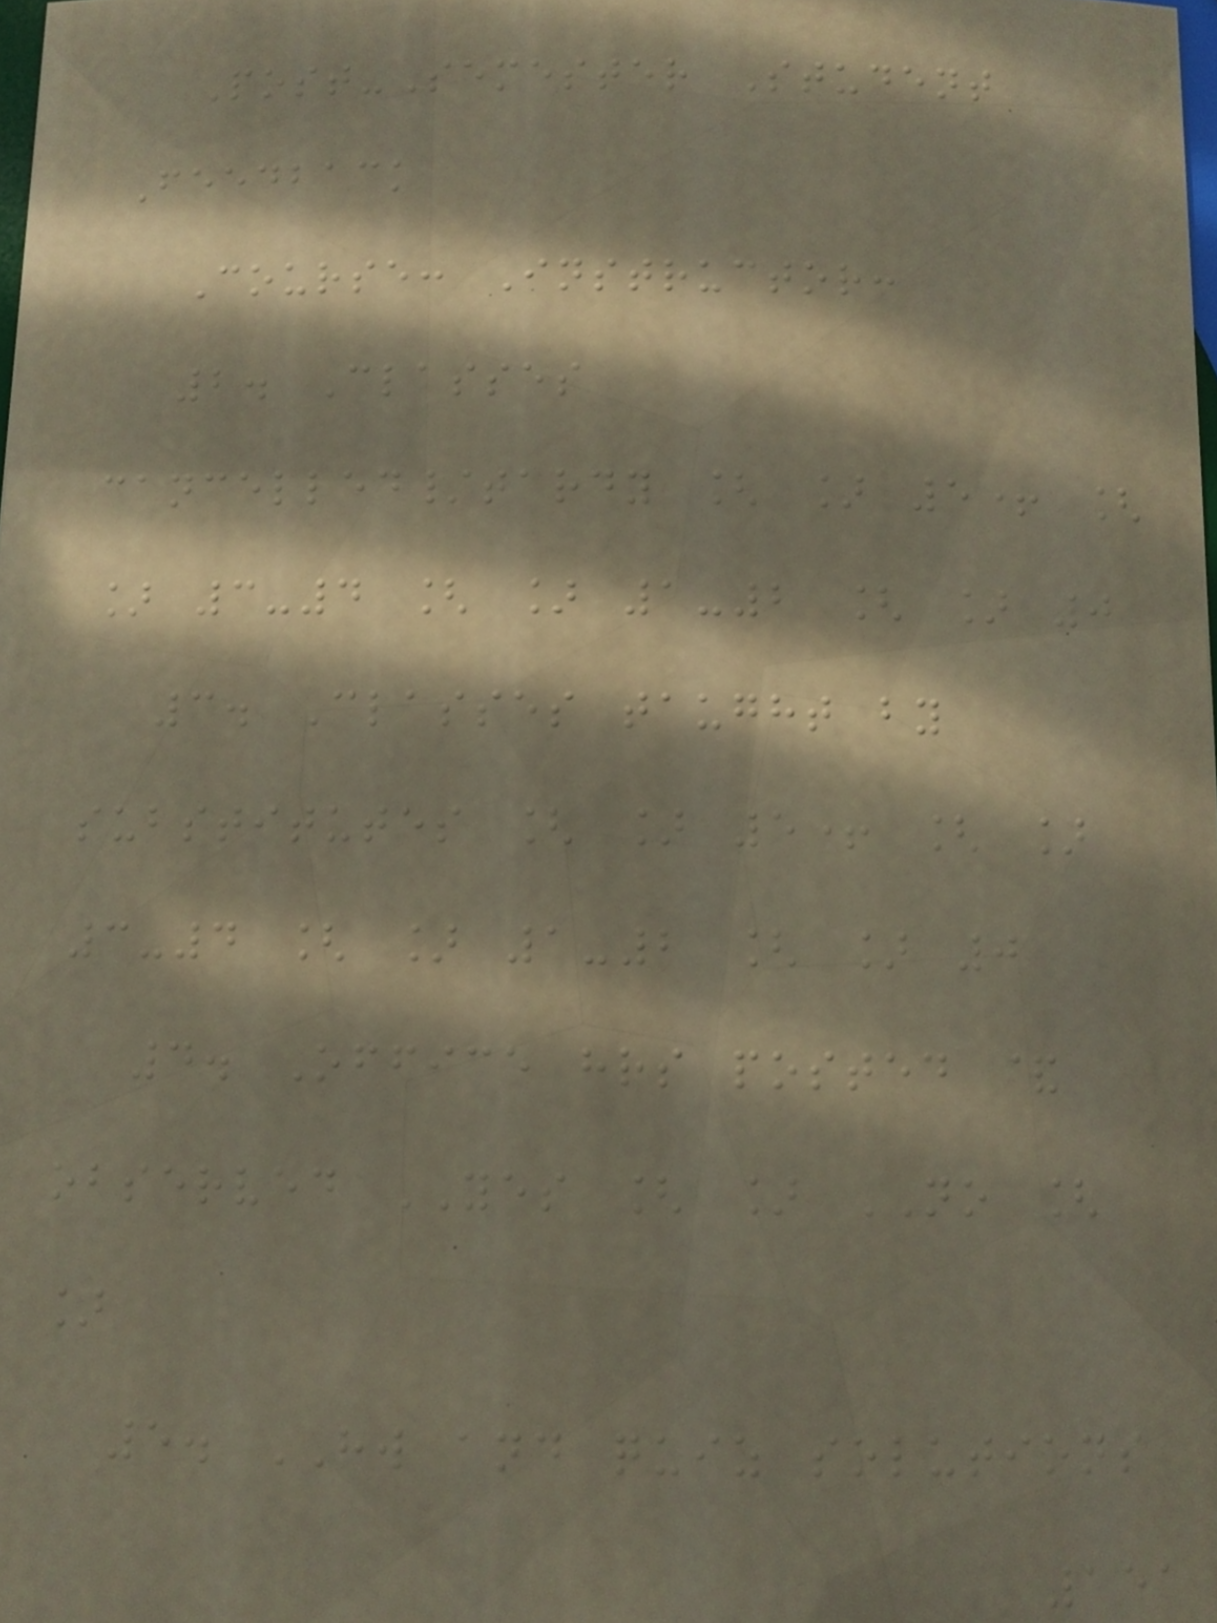Post-Semester Student
Feedback
Course: Instructor:
2. Classes
cancelled/tardy [ ] 5+ [
] 3-4 [ ] 1-2 [ ] 0
3. Classes taught by
substitutes [ ] 5+ [ ]
3-4 [ ] 1-2 [ ] 0
4. Office hrs posted &
observed YES [ ] NO [
]
5. HW and quiz solutions
151
